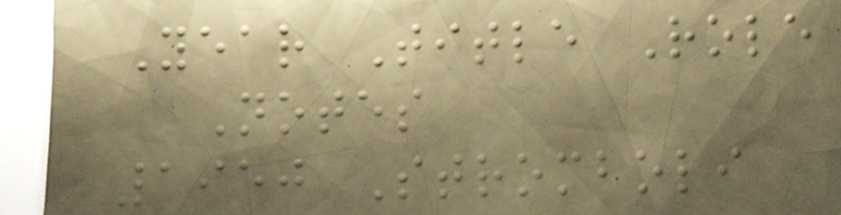Year Title Role
Notes
1950 Stromboli
